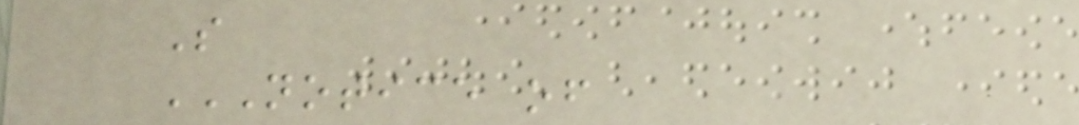S
NOTICE OF
